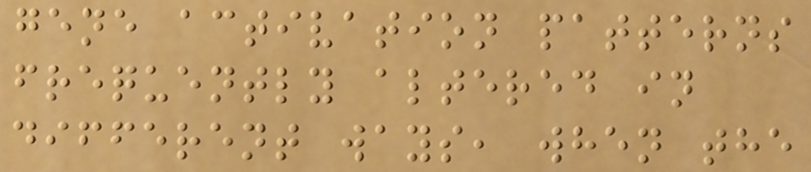gene activation patterns
frequently altered in
different ways, when the
